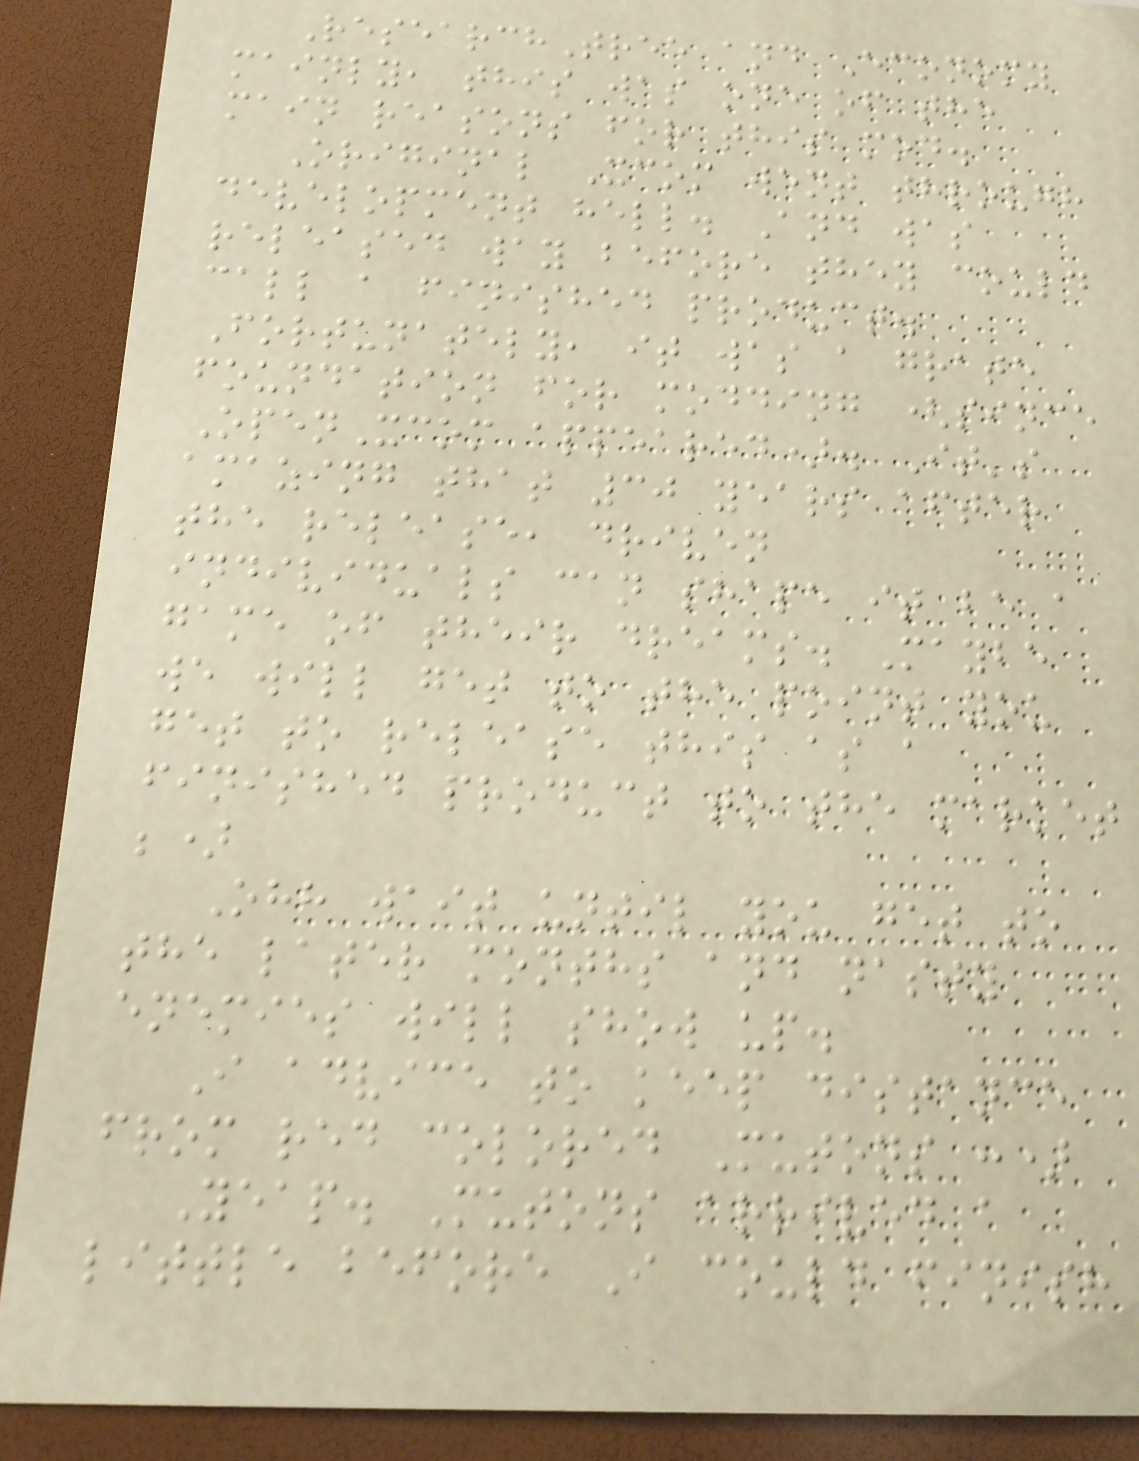ResearchTree and Economy
mainly, this was one of the
main reasons for this mod.
Original Xcom went through
development hell. And was
released way before they could
call a finished product.
Fortunately, it was a grate
foundation for modding (since
OpenXcom appeared). It's
amazing that 30 years after
the release, driven
individuals can shape it be a
game of their dreams. Maybe
we will get to the point you
get to release this as a
finished product to the market
;)
Ohh wait until you get to
the later months and nasty
enemies will show up.
I advice to keep distance
from red colored Mutons :)
Yeap. Mutons arrived a
little before I could finish
